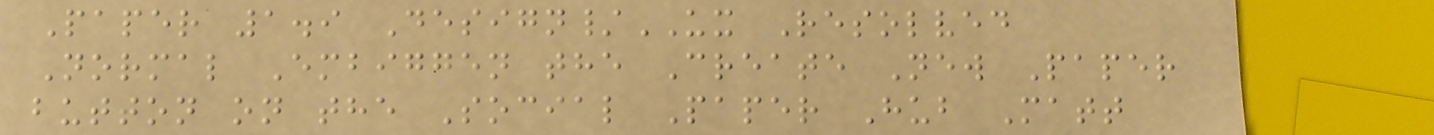Paper 1.9 Design/UX Resolved
Normal Embiggen the Create New Paper
button on the Social Paper Hub Matt
